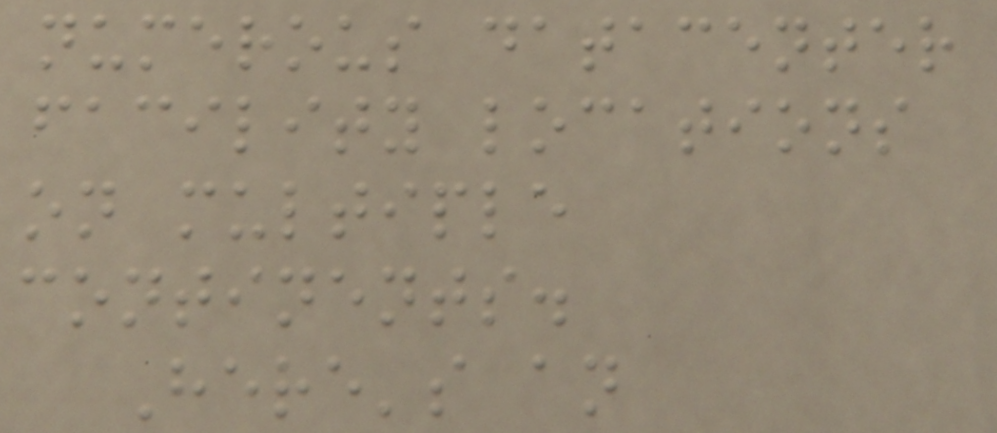numerous datacenter
facility locations
on multiple
continents.
Here's an
